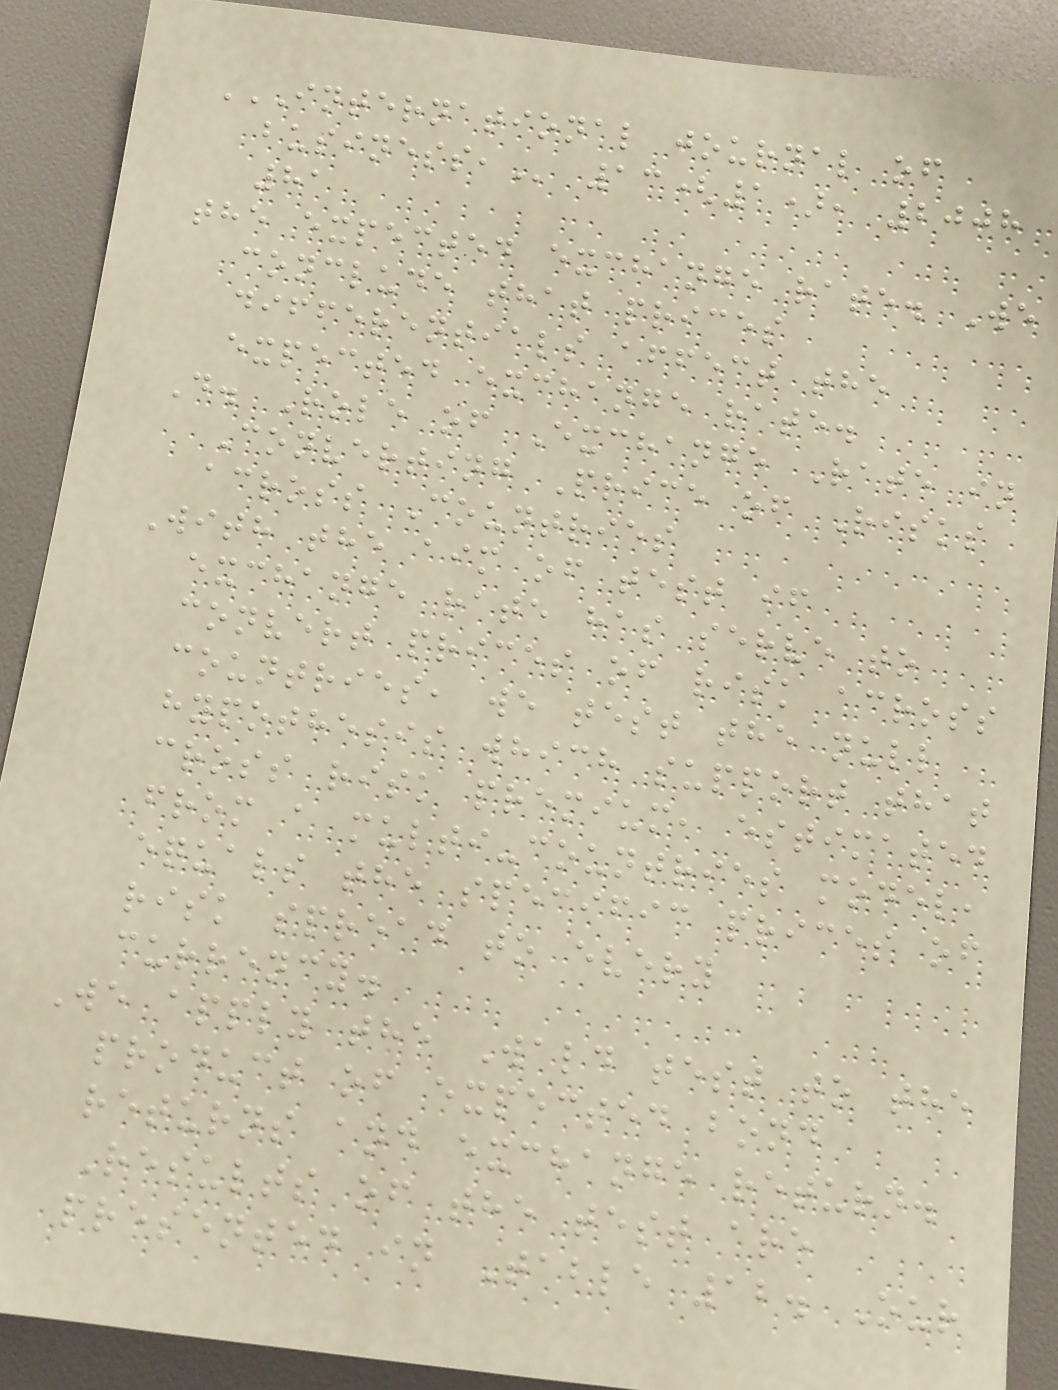INTERNATIONAL JOURNAL OF
BUSINESS, 13(1), 2008
81
the expected exchange rate. We
conclude that prices
differentials affect the
expected exchange rate.
D. Role of Exchange Rate in
Converting Price of Risks
across Countries
With the aim of test if
exchange rate has serve to
convert prices of risk across
countries, we test the null
hypothesis which support that
cross risk premium, estimated
from a multi-countries model,
equals the specific prices of
risk spread to every
currency.
We apply the Wald test to the
product of expected bond
returns and exchange return.
Results of the test are
presented in Table 12. Our
